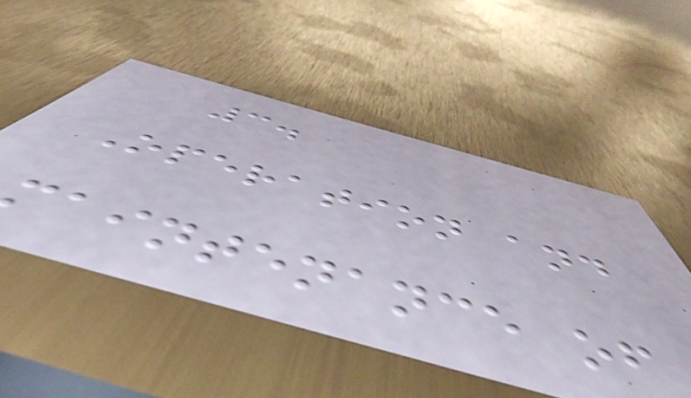3.
Operation and
maintenance of
